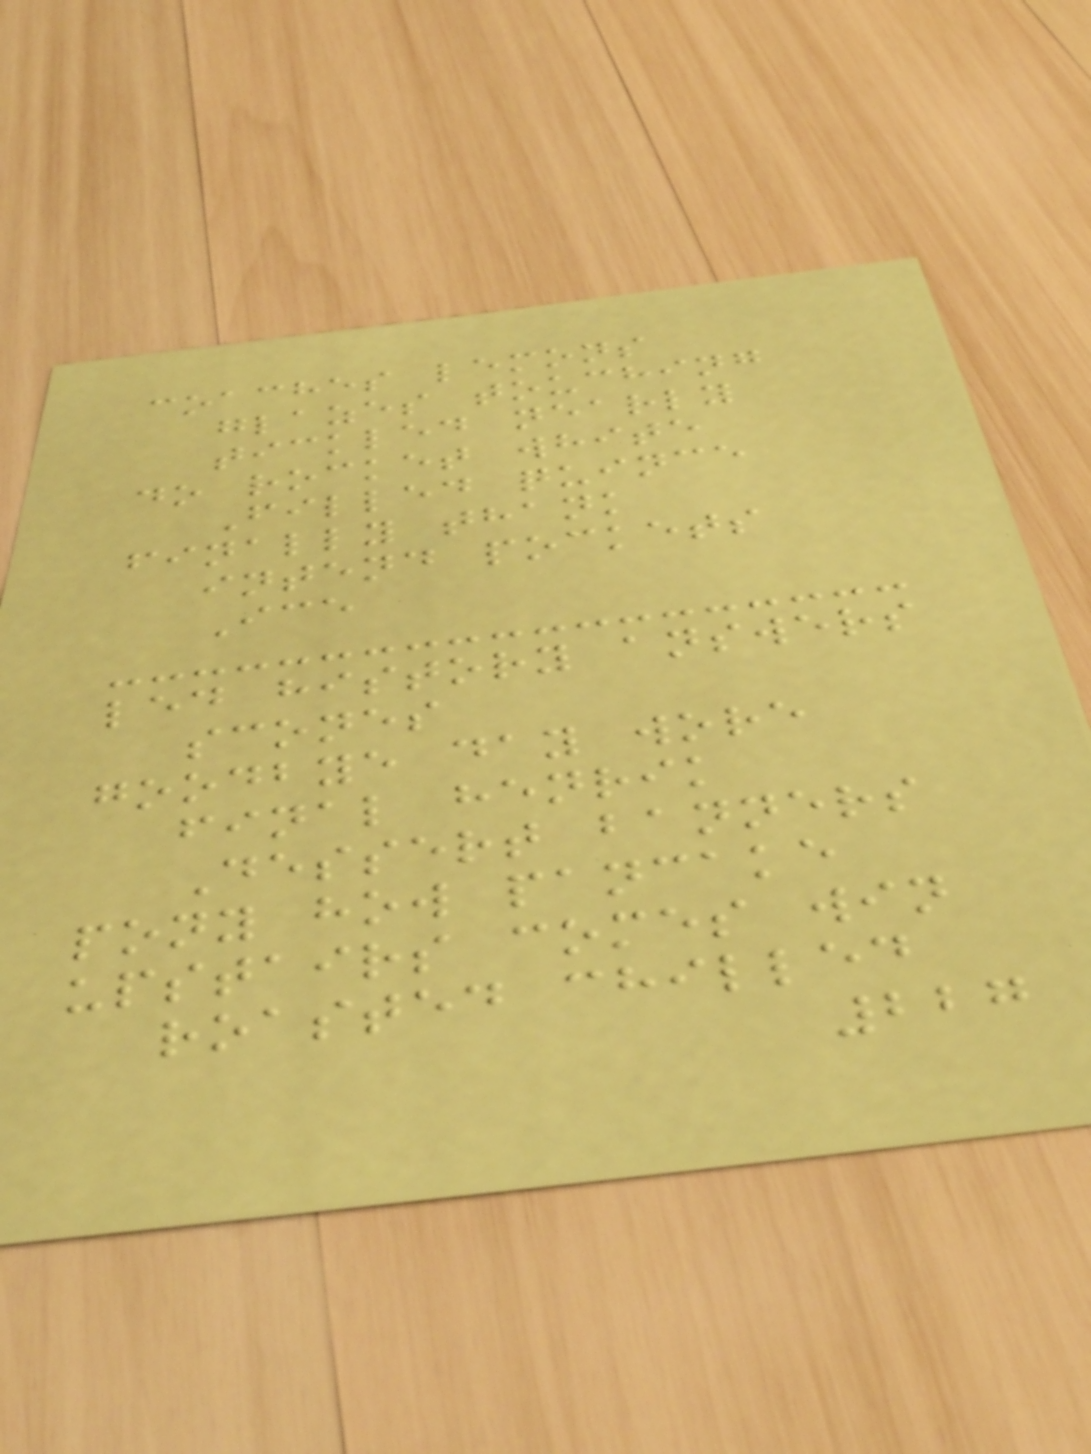coaches lemons
glazes touching
tickled nearly
do rocket white
Filled quince
finally thank
intend pockets
Ice
led history answers
scones
goodbye day wore
final henrik
Dessert banners
pony how pancake
upstairs comes win
roasted chilled
227
